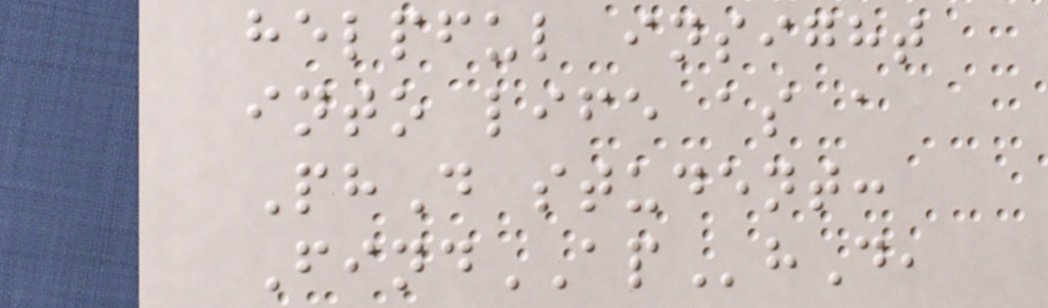helpful insight
into life as a
PhD student:
FindAPhD,
